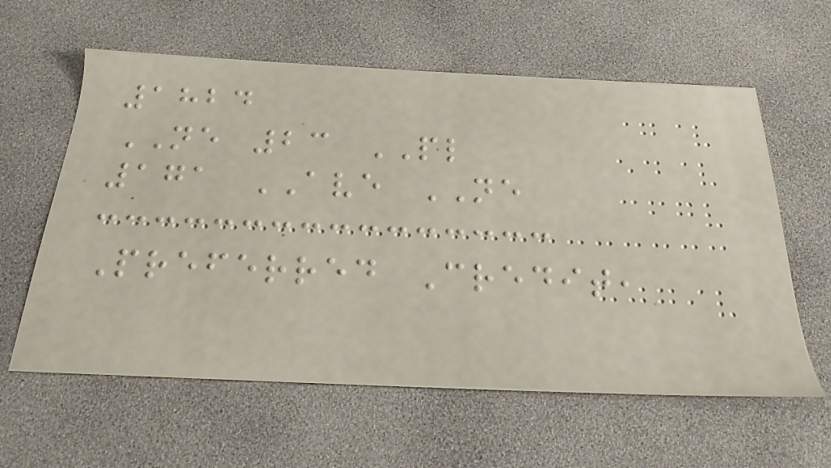1824
NE 23 PL
171 AVE NE
Preferred Credit,
